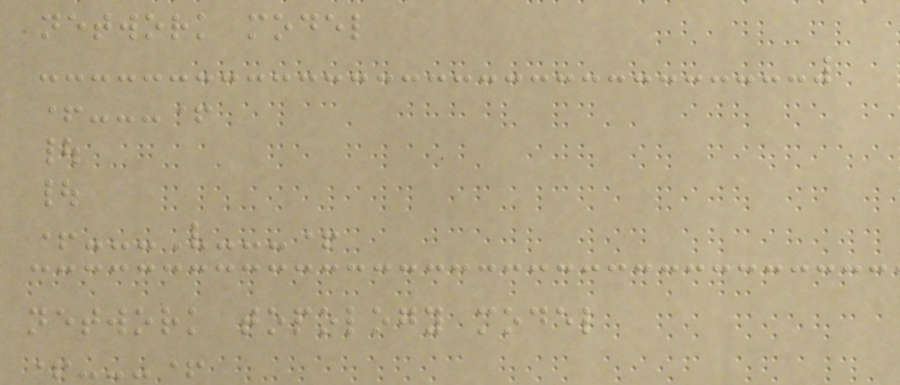network model
+---+
|
|
+---V---+
network topology model
+---+
